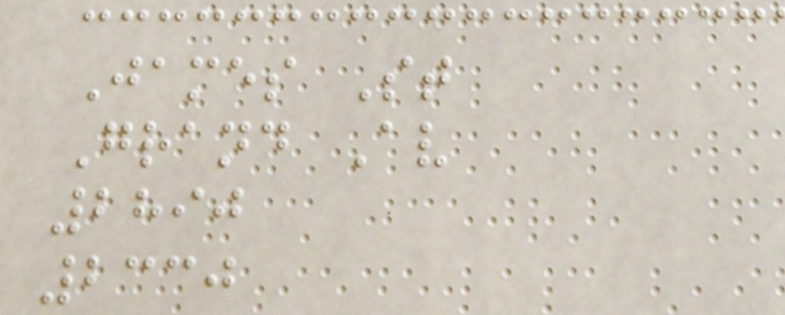James St
Grand Av
2890
2330
